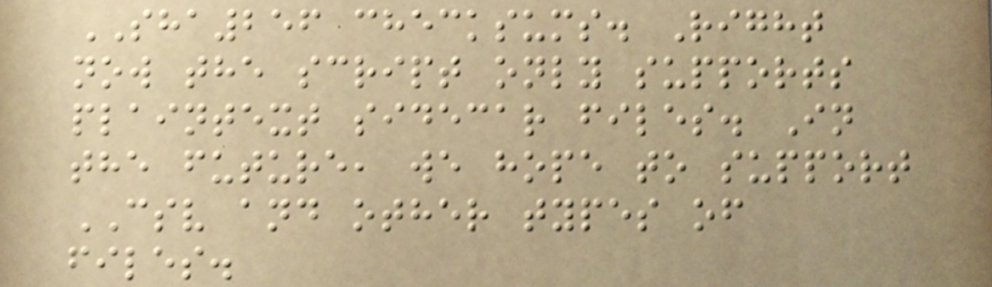SHA256 checksums. Right
now the script only supports
plaintext sidecar files. In
the future, we hope to support
CSV and other types of
files.
